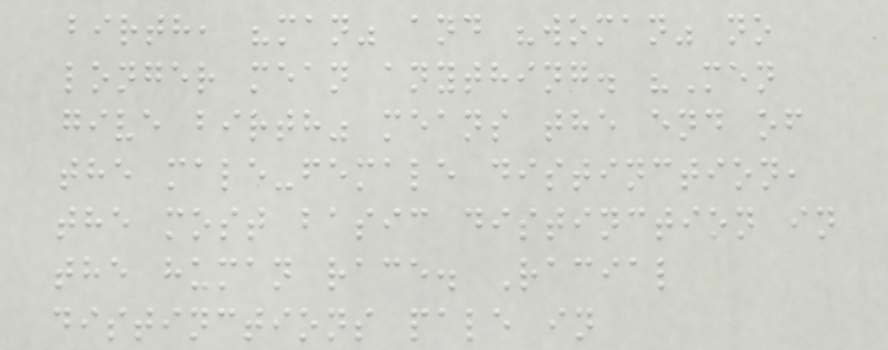birth, "man" and "woman" no
longer mean anything. "Men
give birth" means the end of
the male-female distinction,
the most basic distinction in
the human race. Racial
distinctions pale in
